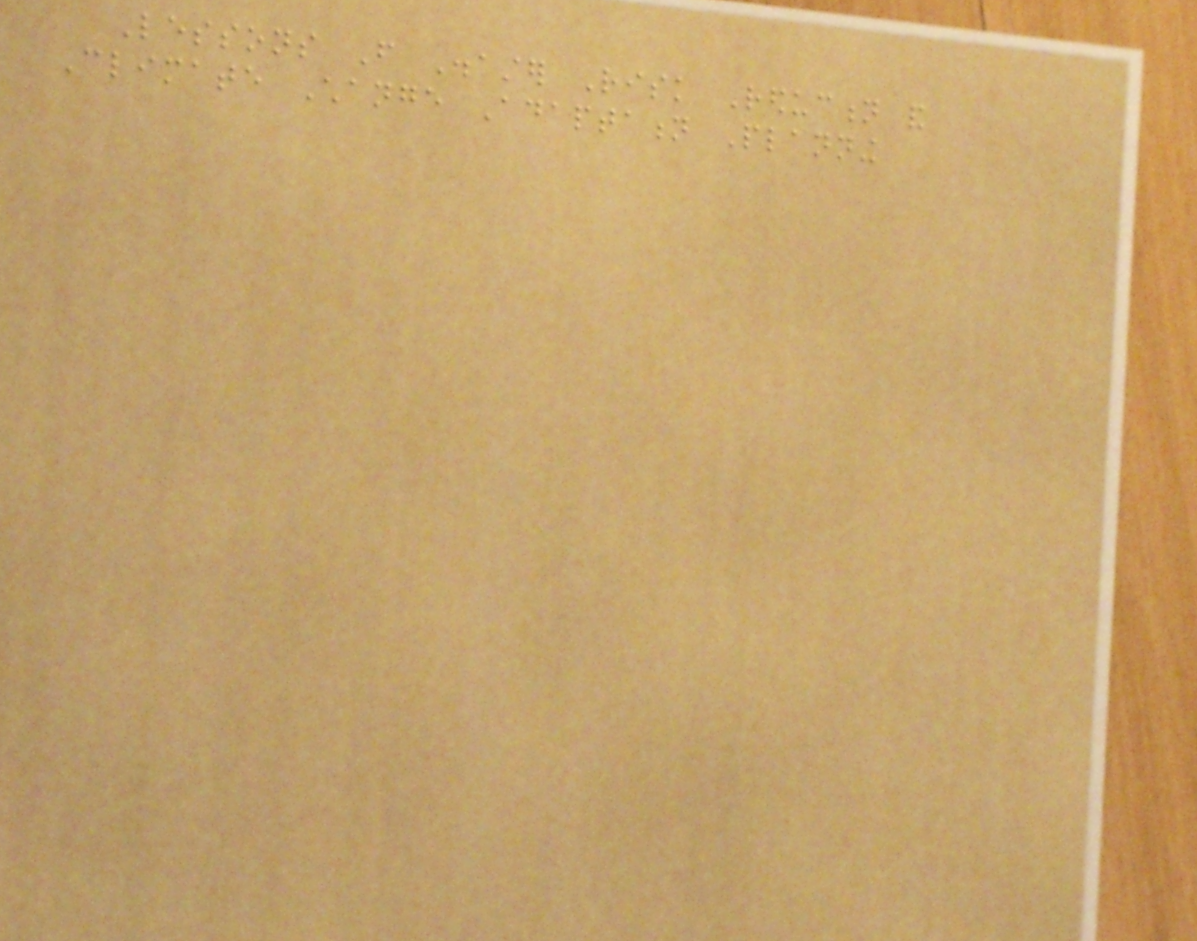Lessons From Disaster Risk Reduction and
Climate Change Adaptation Planning
